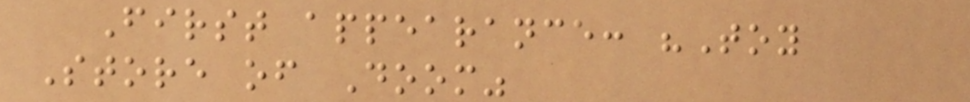First appearance: "Toy
Store of Doom"
